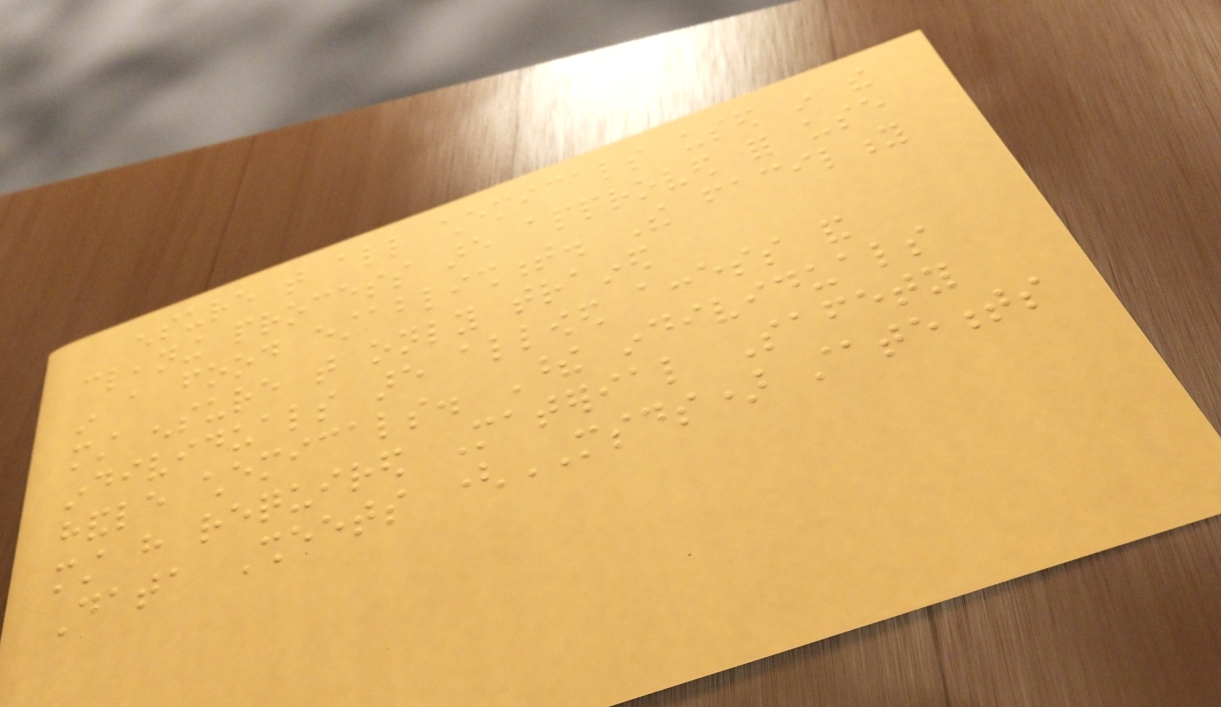ensure that all chemicals used in the
cleaning process are approved for use
in a food establishment. The facility
must ensure that only trained
individuals are allowed access and
handle chemicals. These individuals
must have required Material Safety
Data Sheets (MSDS) statements
